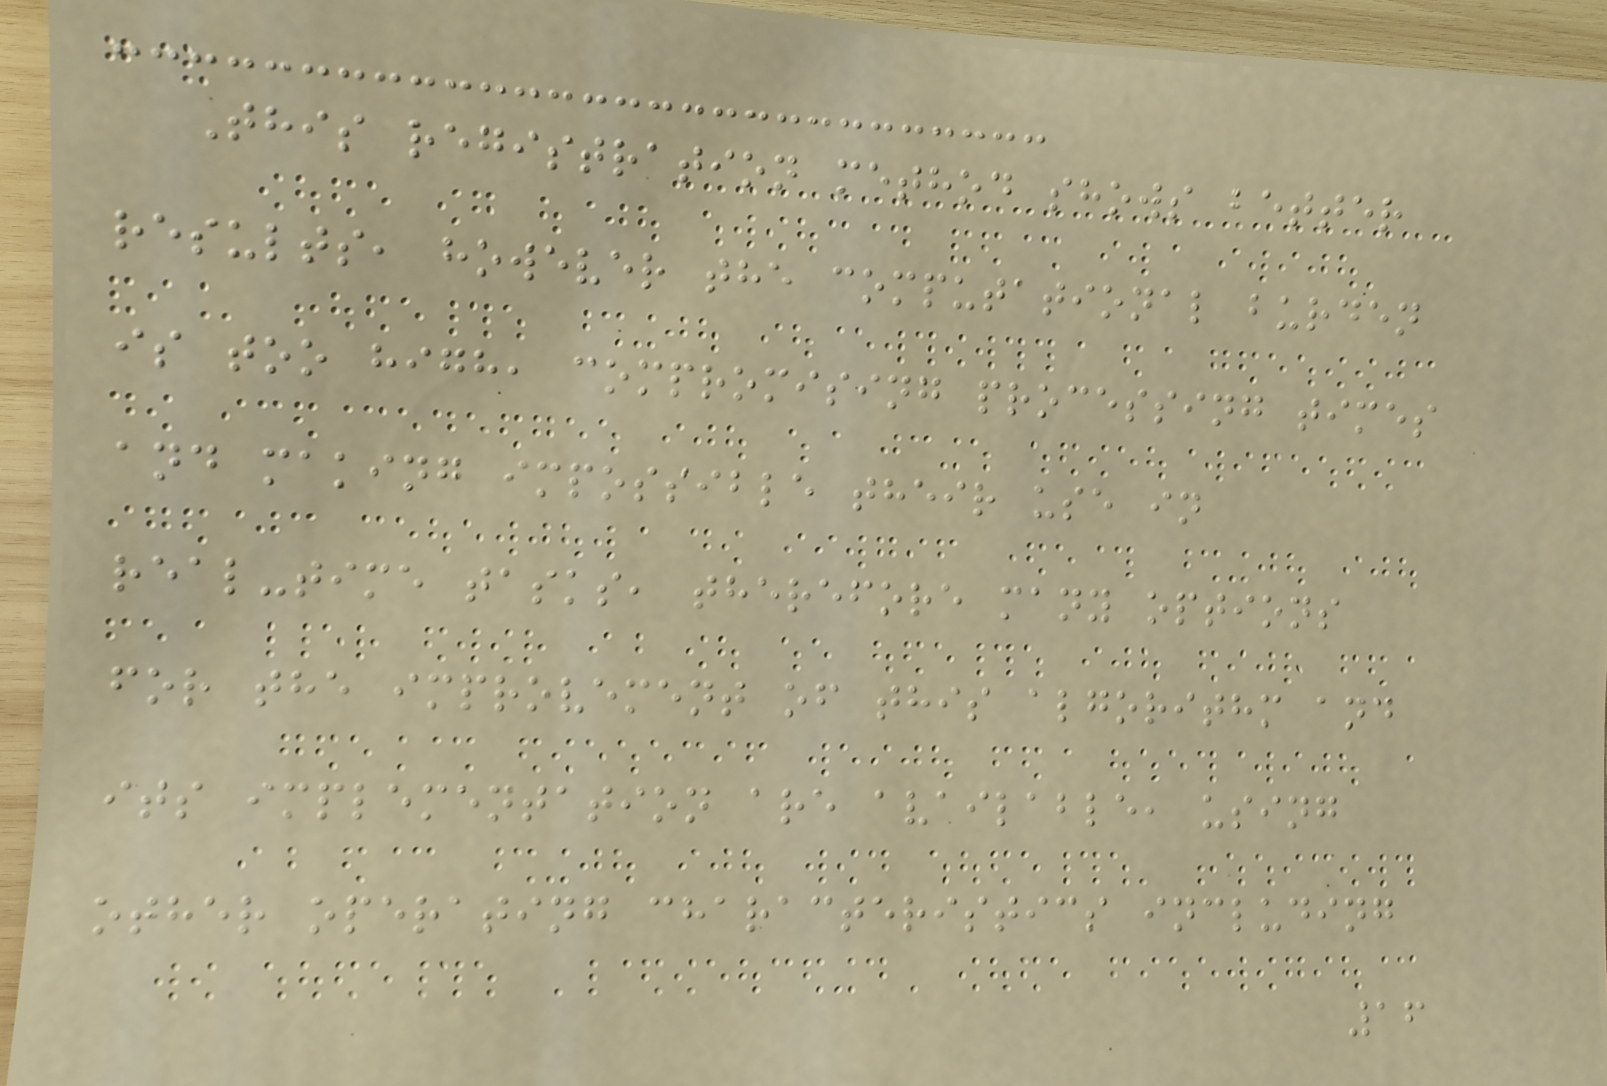This registration method shows better
results, however the computational burden
is too high, compromising processing times
and making impossible their use in
real-time tasks, therefore many options
for the improvement of this algorithm and
its implementation are available, using
other operating characteristics including
16
